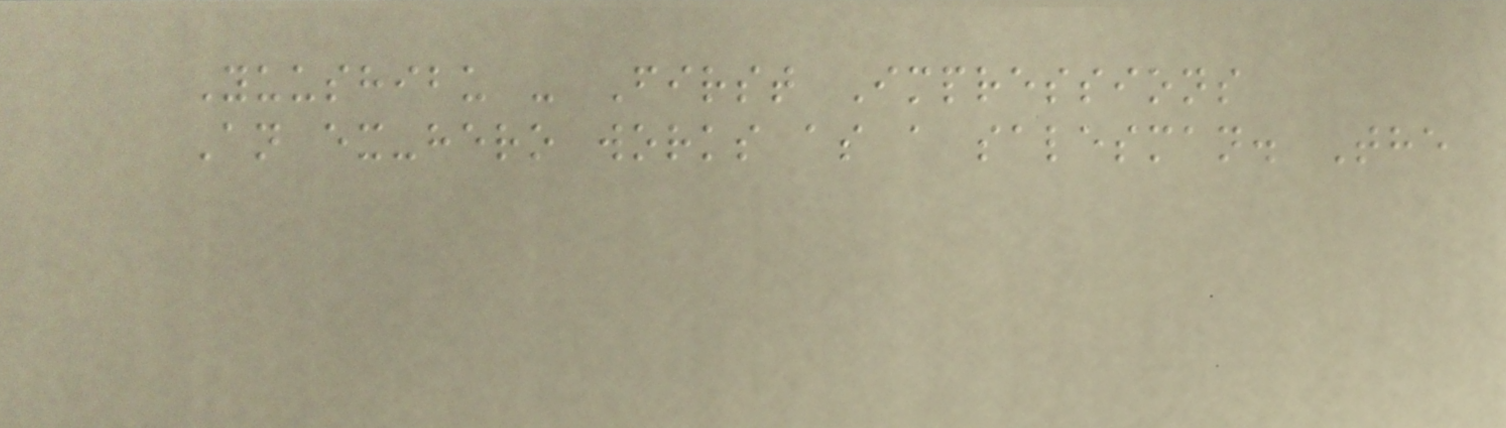Yuushibu - First Impressions
An ex-hero works as a salesman. The
